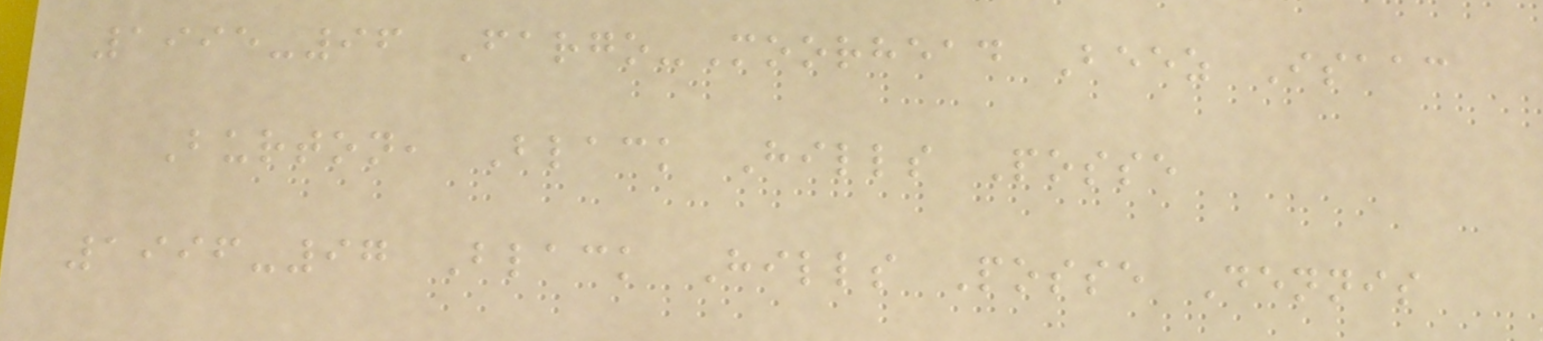1995-96 Fargo-Moorhead Beez Isaac
Burton, Black Hills Posse
1996-97 Black Hills Posse Dennis
